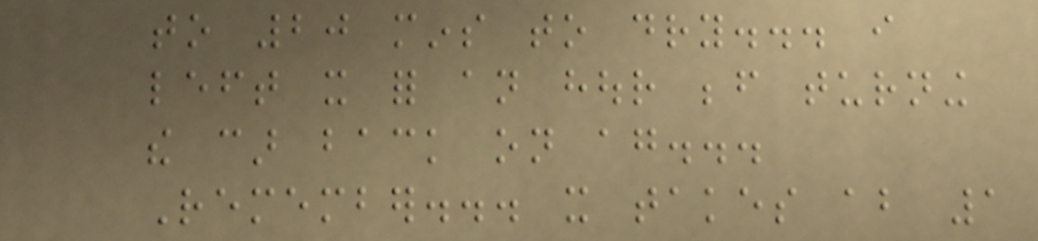to 20 mins to dry... i
left it for an hour before turning
the car back on again...
Remember... it takes about 1
